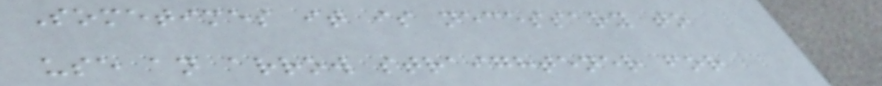Sometimes it is necessary to
use an arrow straightener for
